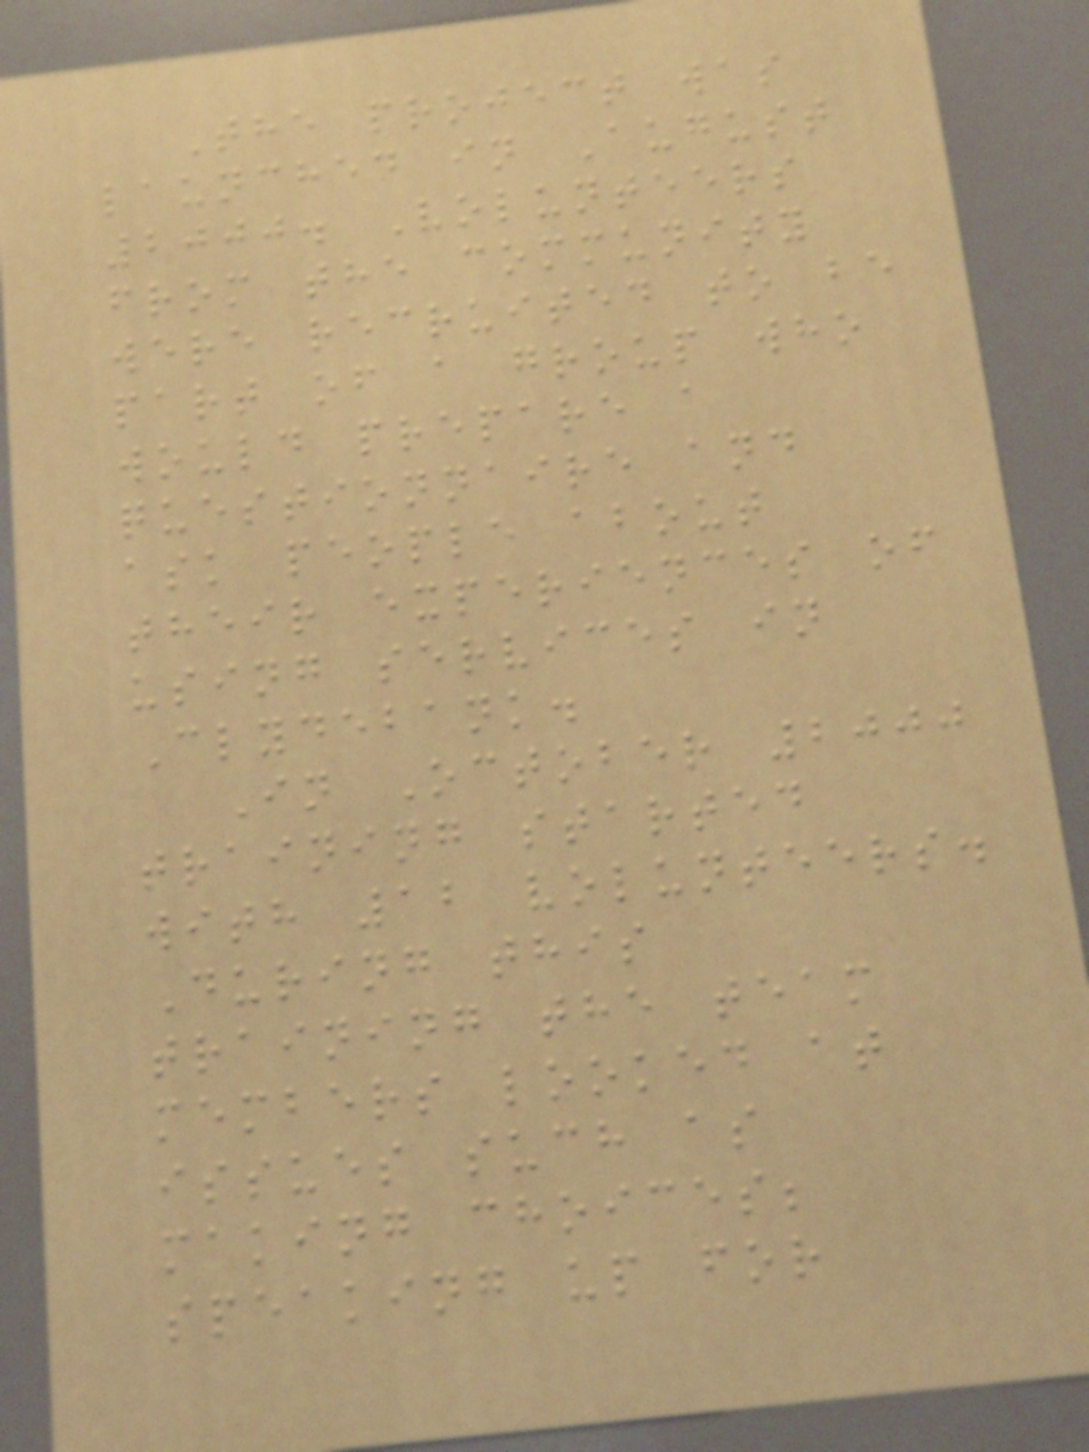The project was
launched in August
2000. Volunteers
from the community
were recruited to be
part of a group who
would prepare a
questionnaire and
ask people about
their experiences of
using services in
Clydebank.
In October 2000
training started
with 12 volunteers.
During this
training the team
members looked at
issues such as
making choices;
speaking up for
